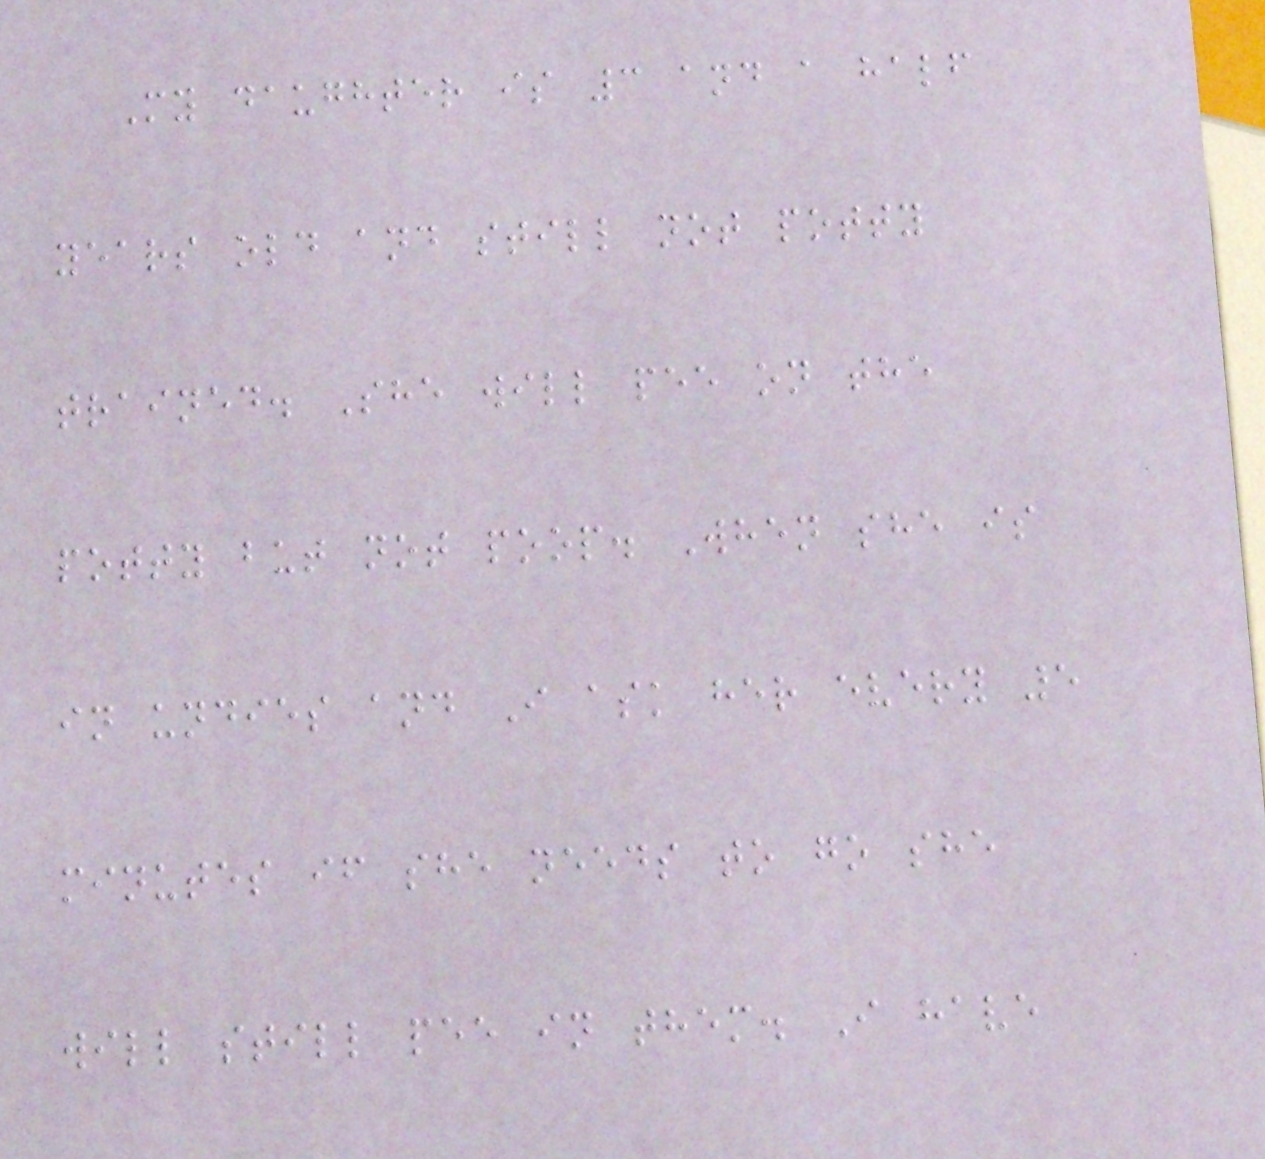My daughter is 3 and a half
years old and still not potty
trained. She will pee on the
potty but not poop. When she is
in undies and I ask her every 5
minutes if she needs to go she
will still pee in them. I have
